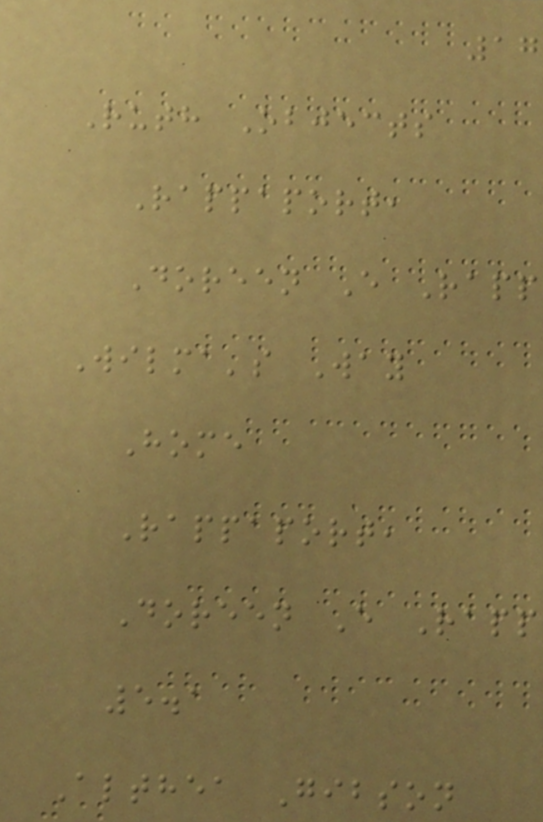17
Ruth Objects
Rappaport,
Doreen E Rapp
Wilma's Way
Home
Rappaport,
Doreen E Rapp
5.1
Althea Gibson
